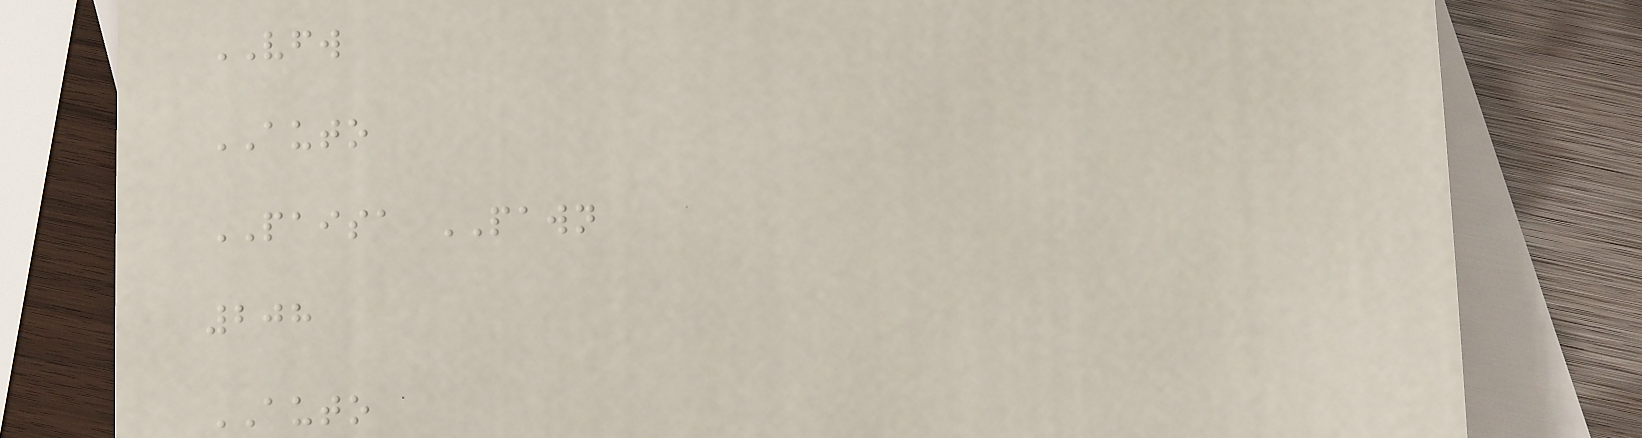VFW
AUTO
PAISA PAWN
208
AUTO
